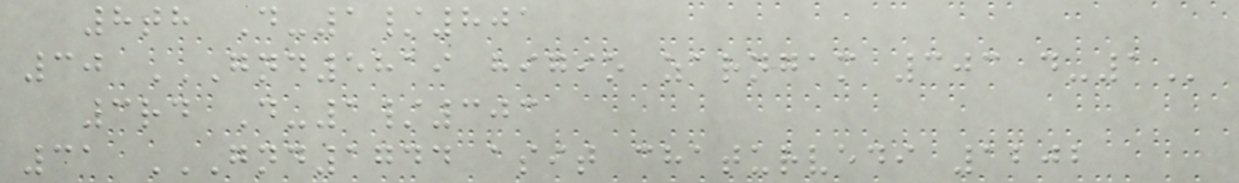8th D-1/801
30 GND5819 HIGIO ZARNGAM 303 D-1
3rd D-1/303
31 GND1744 ASIT CHATURVEDI 1202
